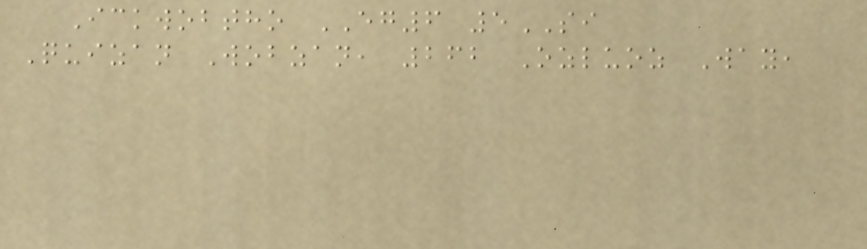Ickwobtho EG6 5SI
Quizan Wobzan, 262 Ozluoz Way,
